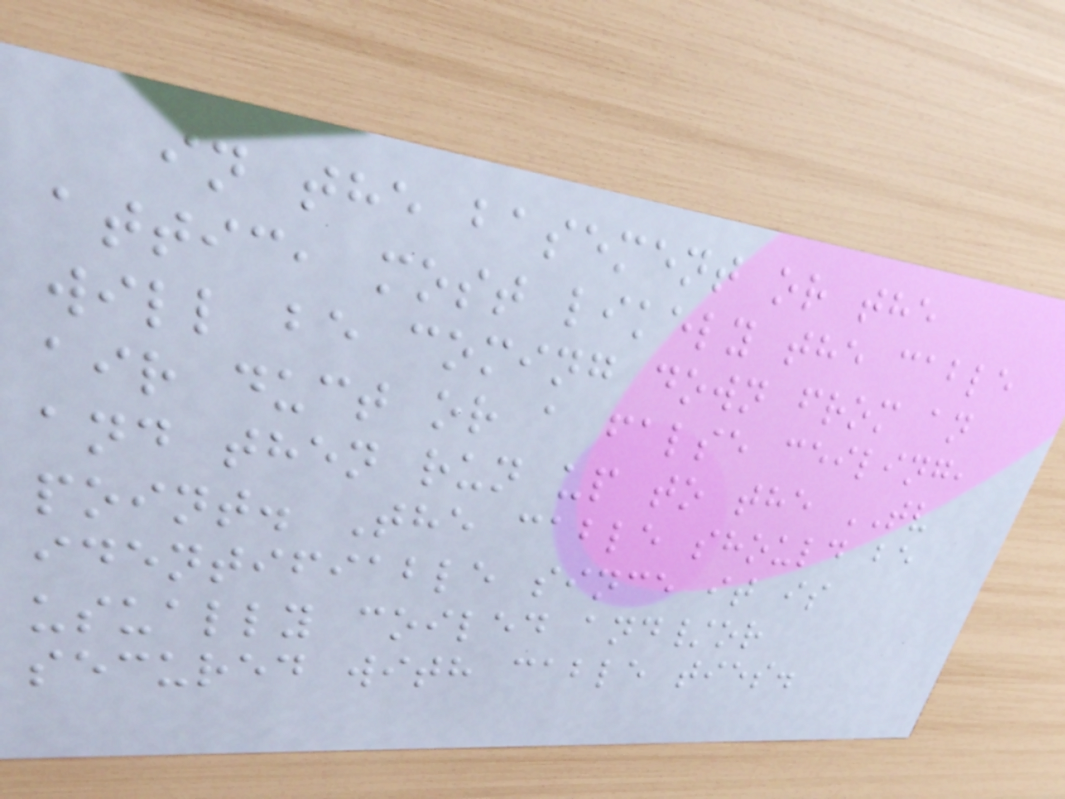in the basement or the
attic, most likely the cable
will be coming down from an
air duct or a false ceiling,
and then run up to the TV
point. The cable should be
identifiable since it is
usually coiled and/or
secured with cable ties.
